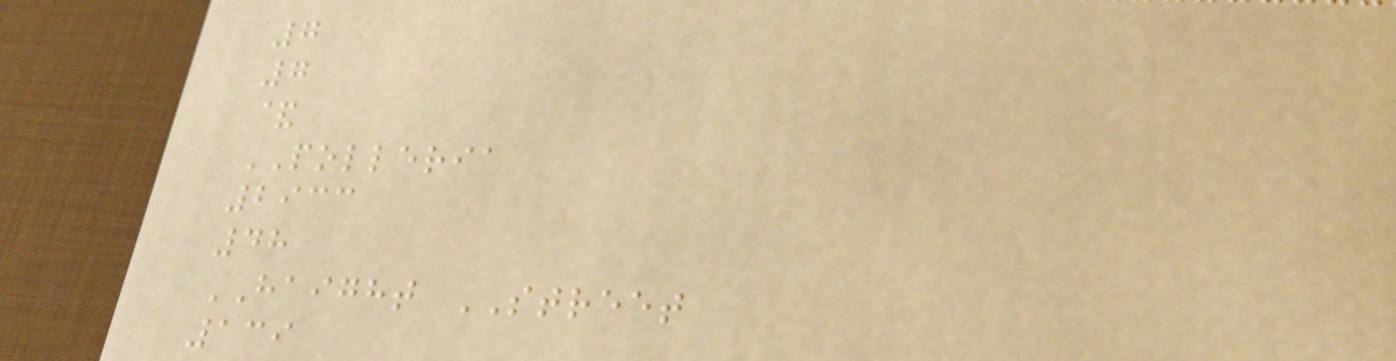7
7
&
POLLERIA
2933
48
HAIGHT STREET
139
